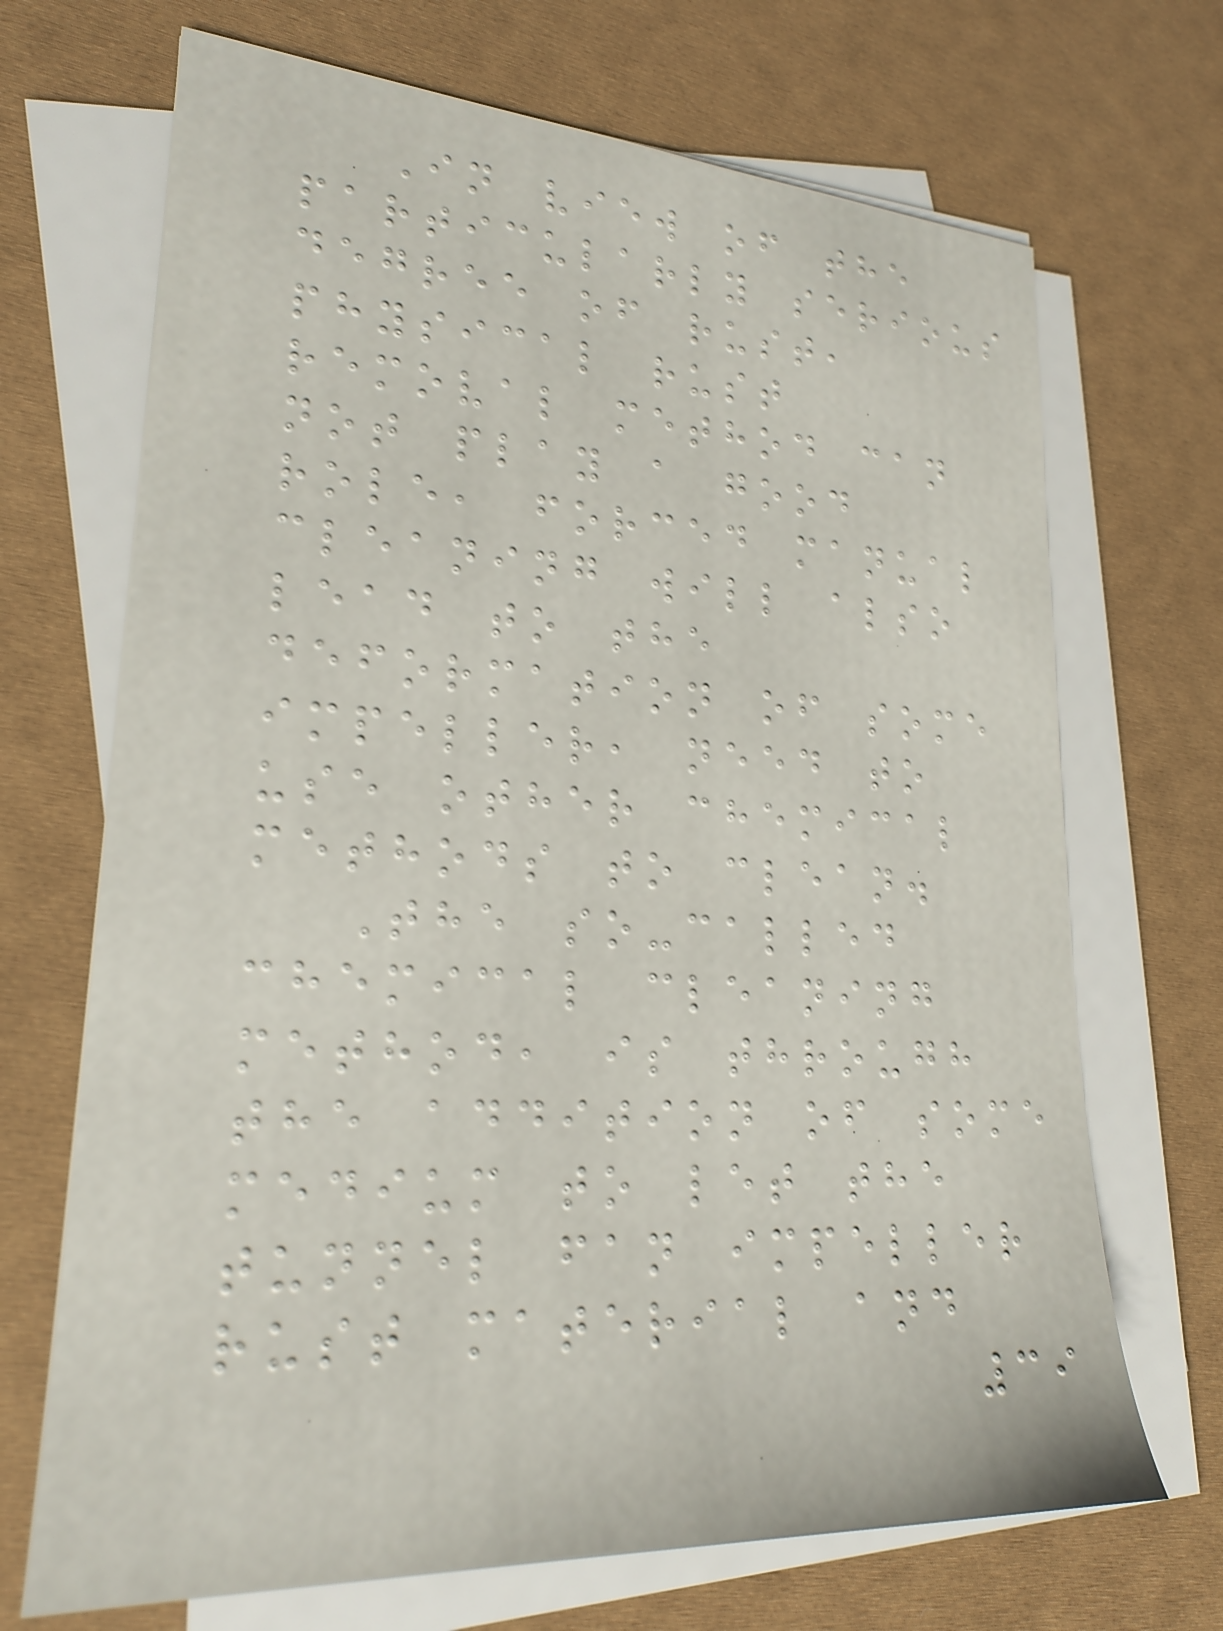In view of the
particularly serious
degree of rust,
physical rust
removal method can
not play a good
role, forced manual
cleaning will also
lead to the
deformation of some
impeller, need to
use other chemical
methods to clean.
The so-called
chemical cleaning
method, is through
the addition of some
medium to let the
tunnel fan impeller
rust material and
39
